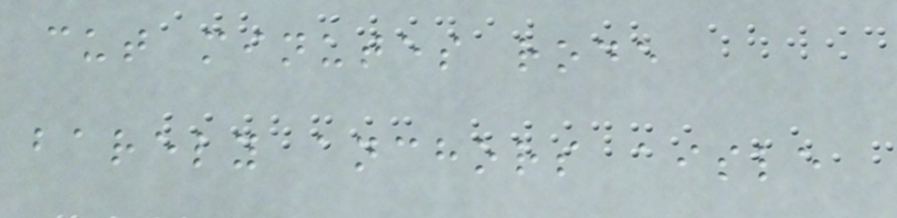cut minutes rode
barely anchors aisle
